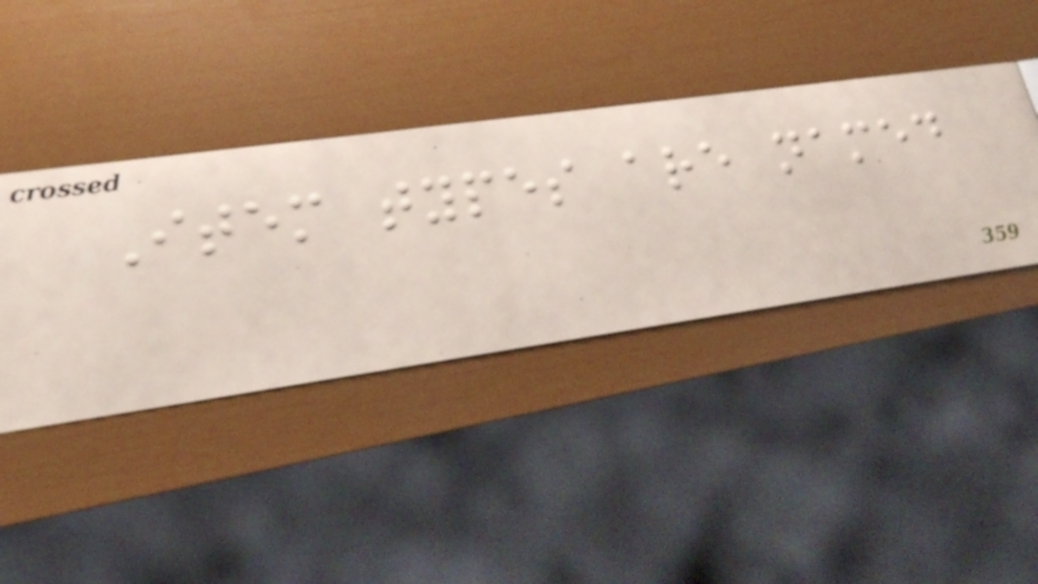Item types are named
